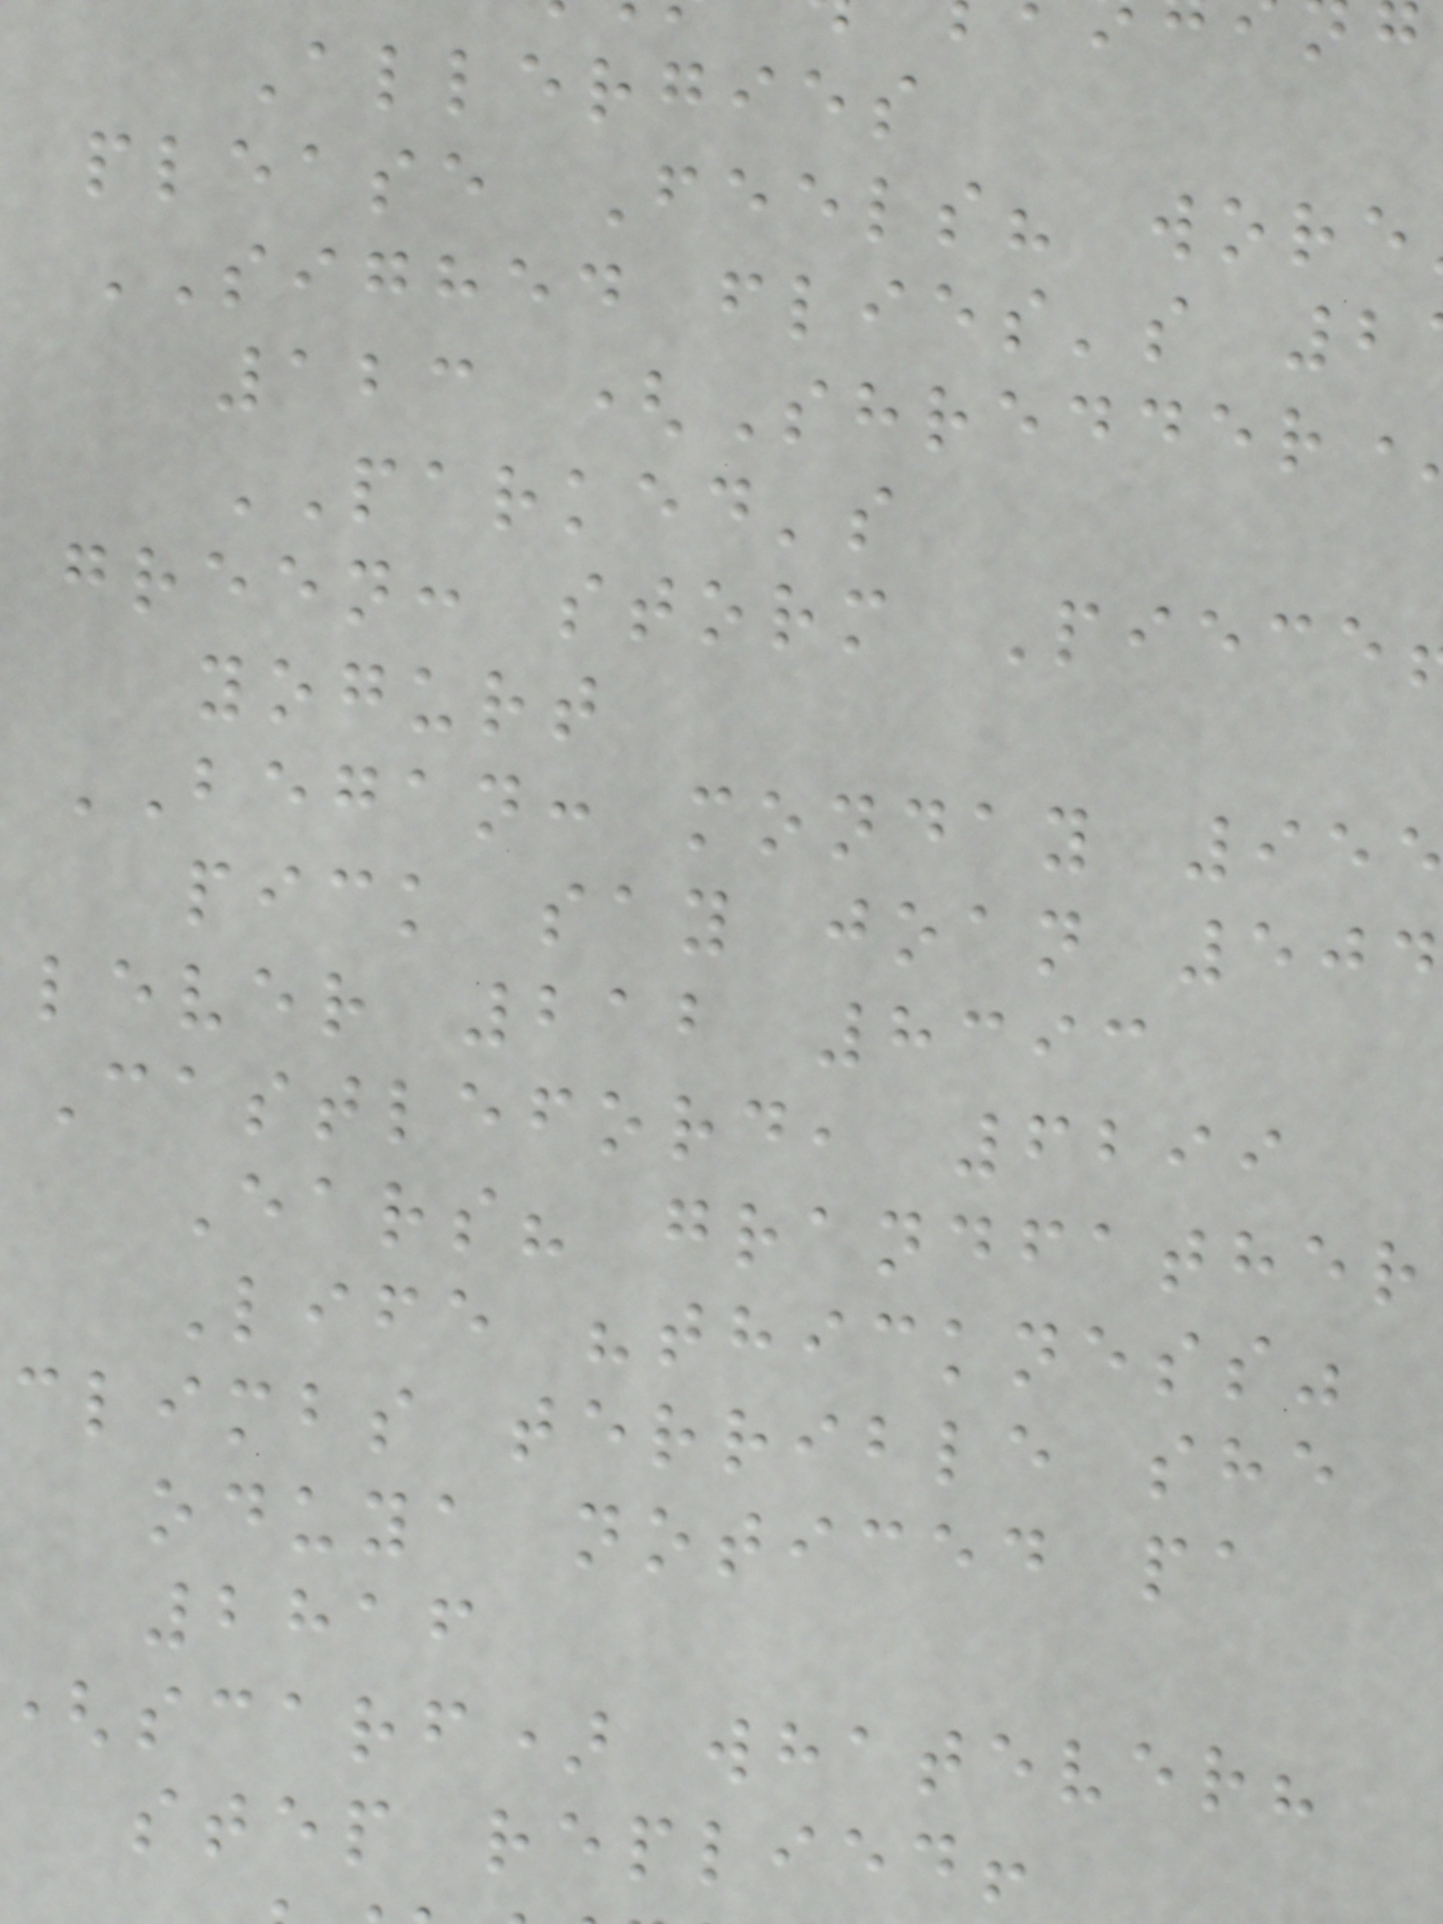Allergies
please Feels? wore
SIGHED flies's 2
123 (Shredder
PARKED's
green: storm Piece
yogurt
BEGAN: monday 955
pick say joan 504
lever 212 8393
Castleford, 6299
Ears? grandfather
Life "thickness"
climbs terrible she
oduya noticed pa
2816
scarf) whatever?
step replied!
